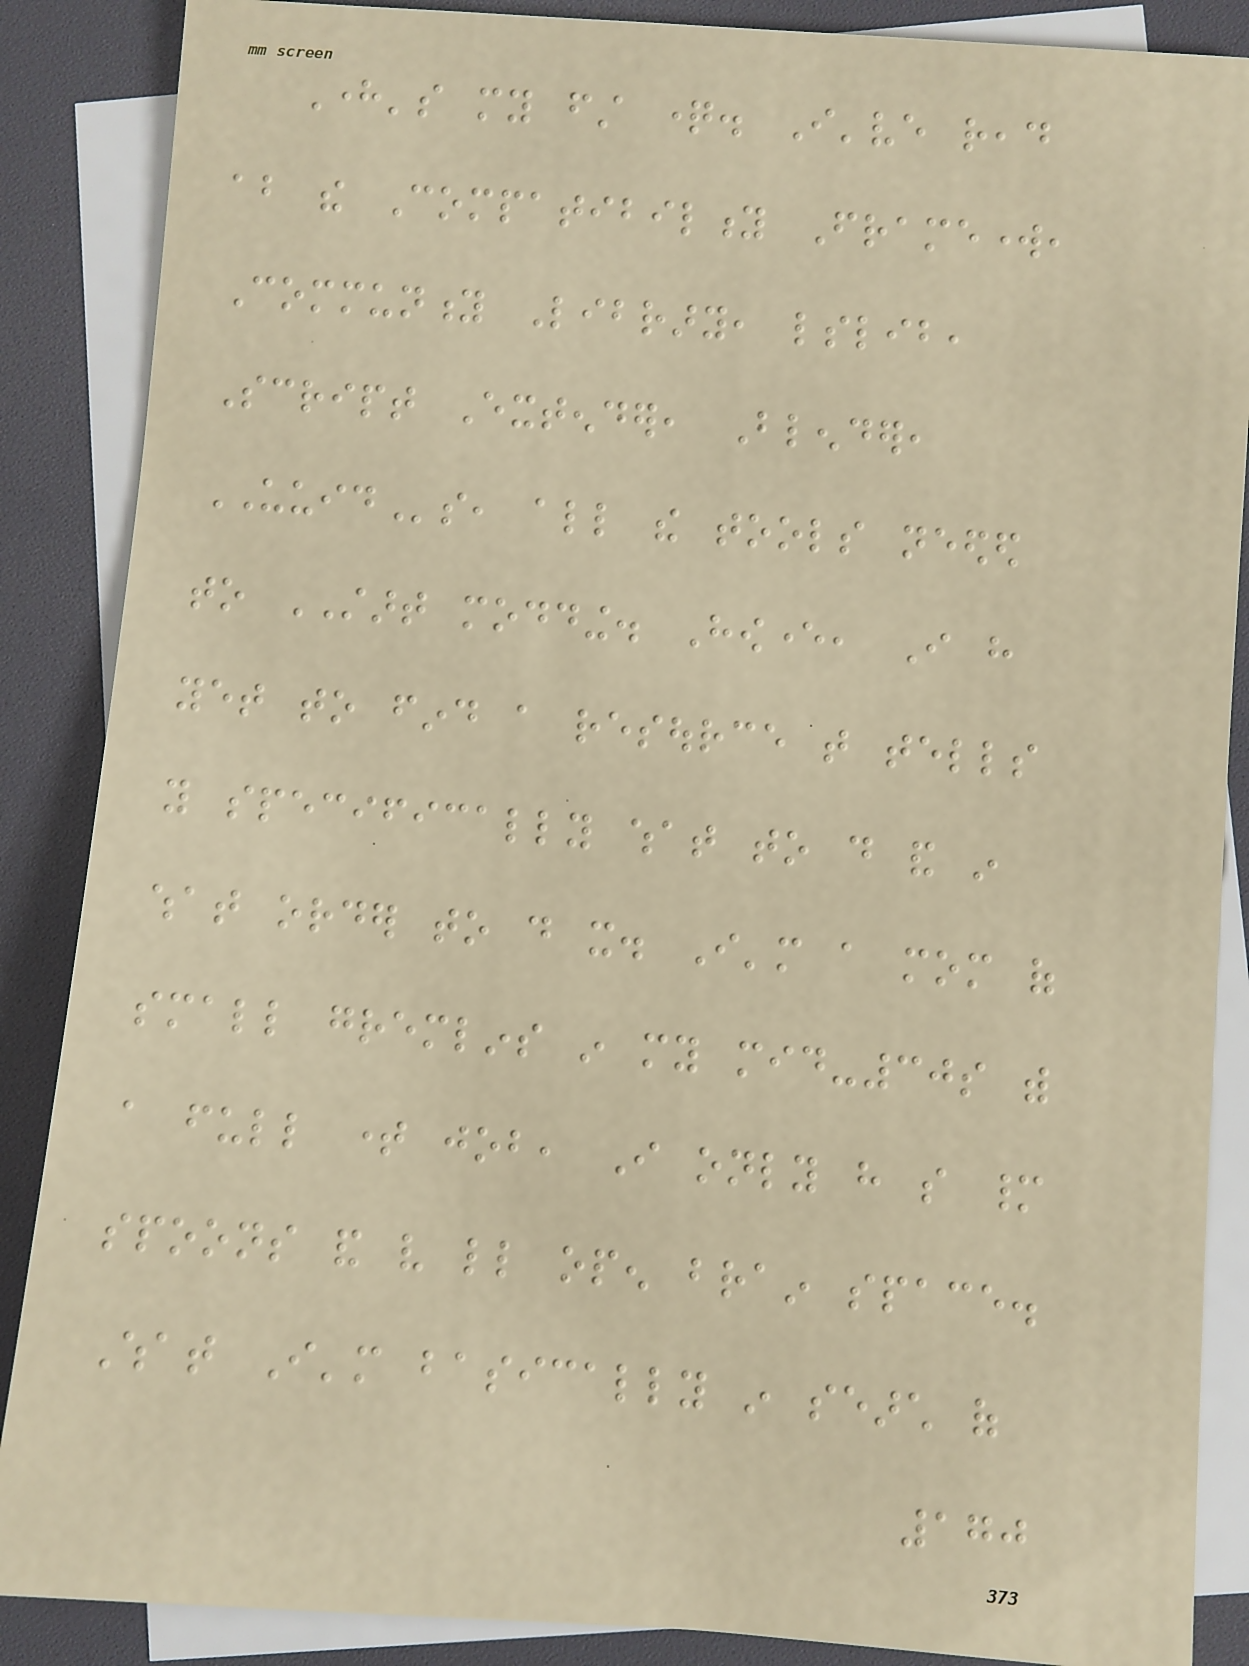Here's my first question. I've read
about the Compatibility Framework,
Community Library, lslib,
Script Extender, Blender,
UUIDs, all the tools needed
to START modding. However, I have
yet to find a resource that tells
you specifically what to do and in
what order to do it. I'm a mom of
small gremlins in my mid-30s with
a full time job, I only have so many
spoons and very little open brain space.
What I'm basically in search of
170
